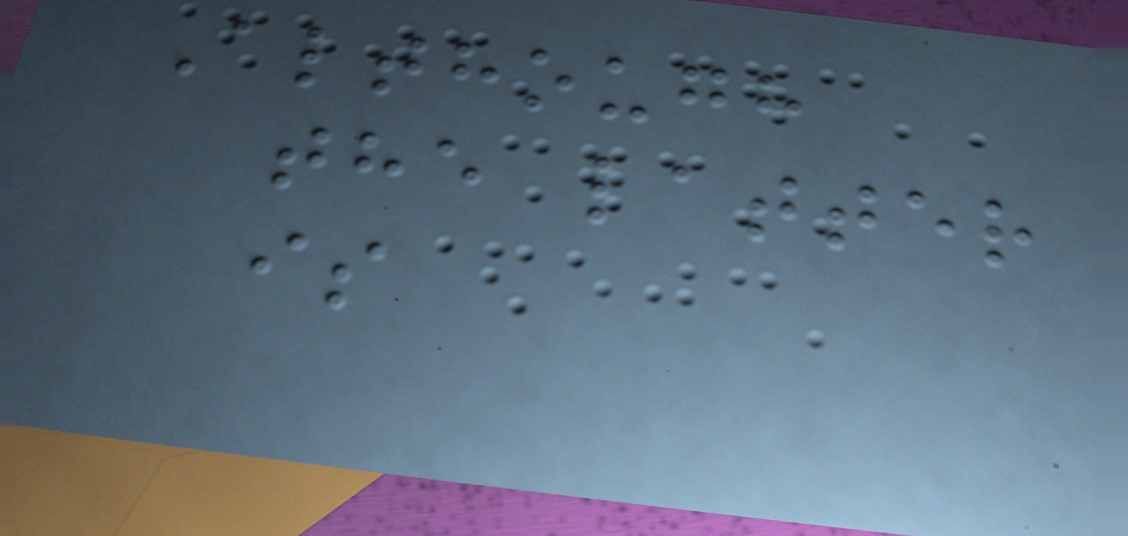Although
the latter
is
